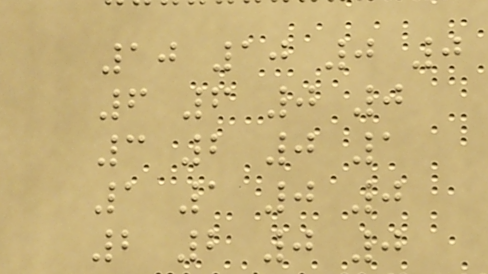10 10 0 0
6 6 0 0
3 2 0 1
1 1 0 0
2 2 0 0
